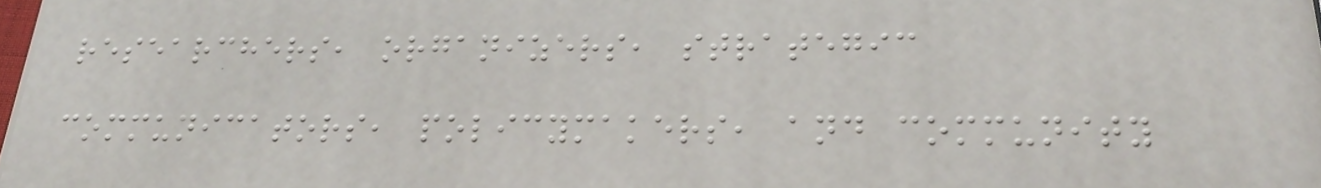researchers, organizers, strategic
communicators, policymakers, and community
